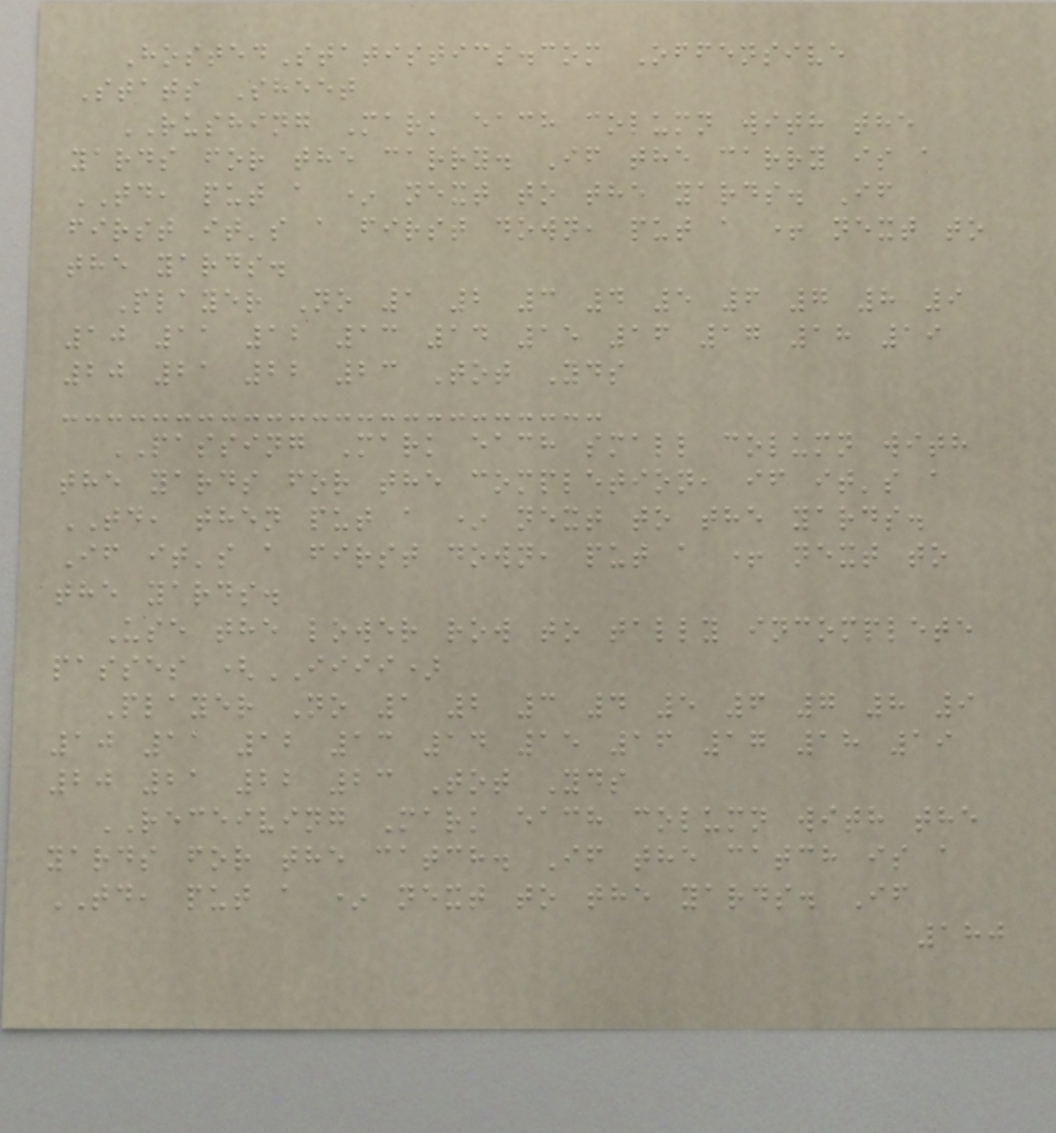HostedStatistics.com Offensive
Stats Sheet
RUSHING Mark each column with the
yards for the carry. If the carry is a
TD, put a * next to the yards. If
first it's a first down, put a + next to
the yards.
Player No 1 2 3 4 5 6 7 8 9
10 11 12 13 14 15 16 17 18 19
20 21 22 23 Tot Yds
PASSING Mark each small column with
the yards for the completion, if it's a
TD, then put a * next to the yards.
If it's a first down, put a + next to
the yards.
Use the lower row to tally incomplete
passes (IIII)
Player No 1 2 3 4 5 6 7 8 9
10 11 12 13 14 15 16 17 18 19
20 21 22 23 Tot Yds
RECEIVING Mark each column with the
yards for the catch. If the catch is a
TD, put a * next to the yards. If
180
